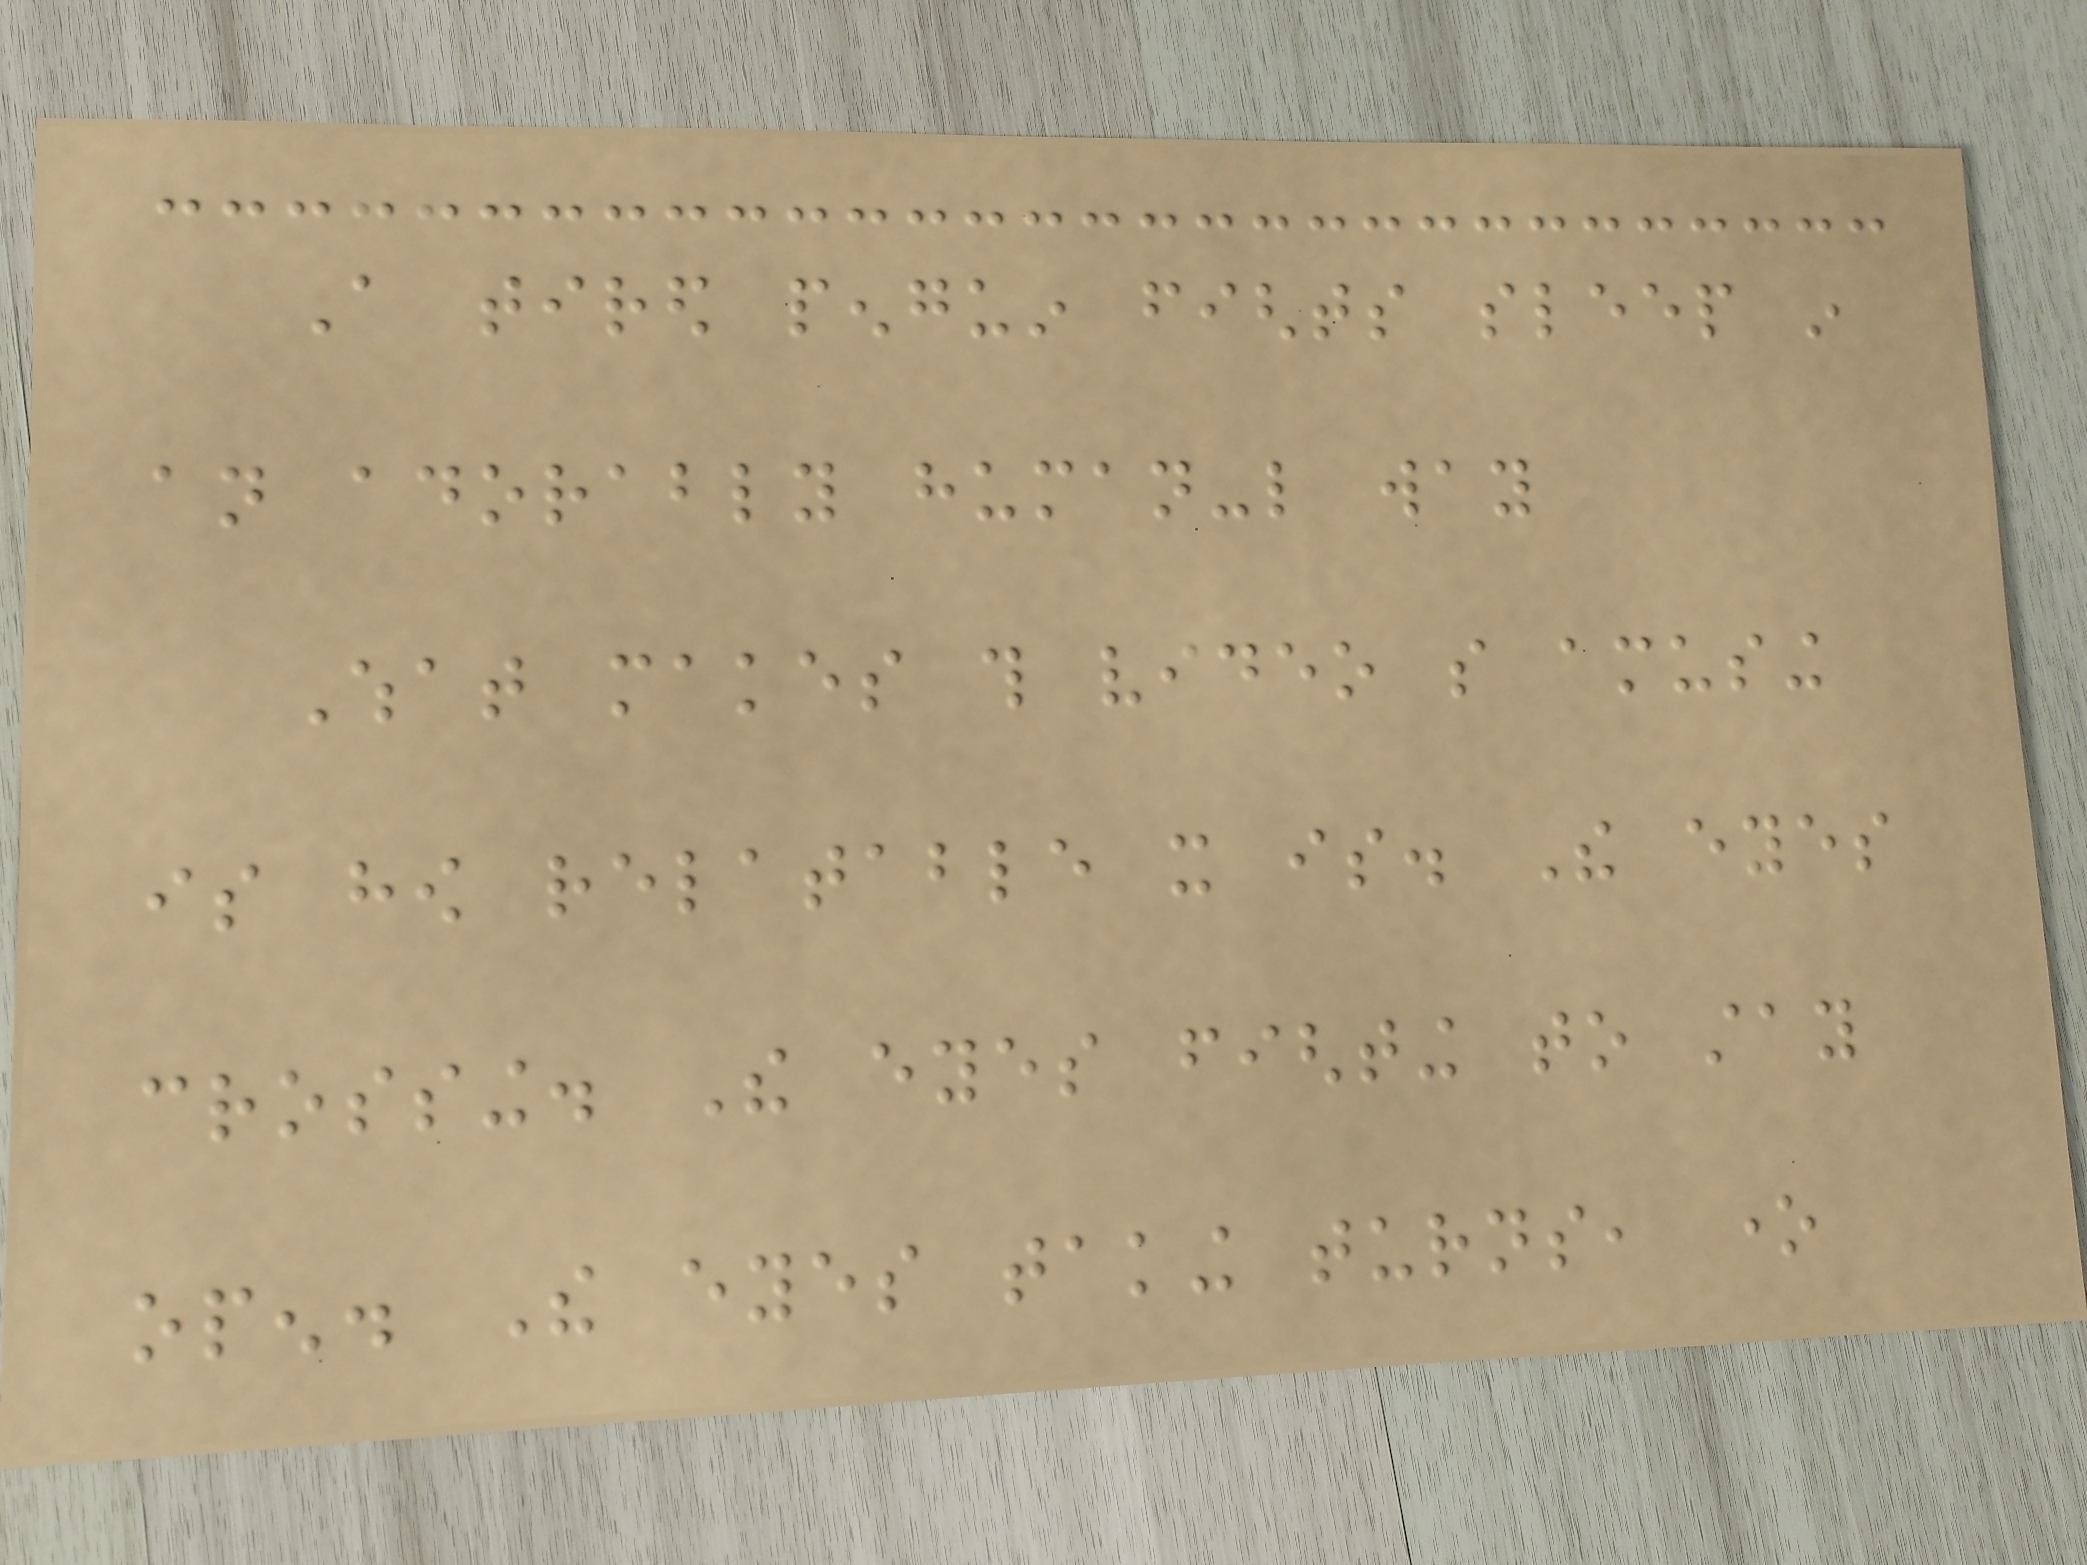A tired penguin fights sleep in
an adorably human-like way
What makes this video so amusing
is how relatable it is. The eyes
crossing. The eyes fighting to stay
open. The eyes taking turns, one
